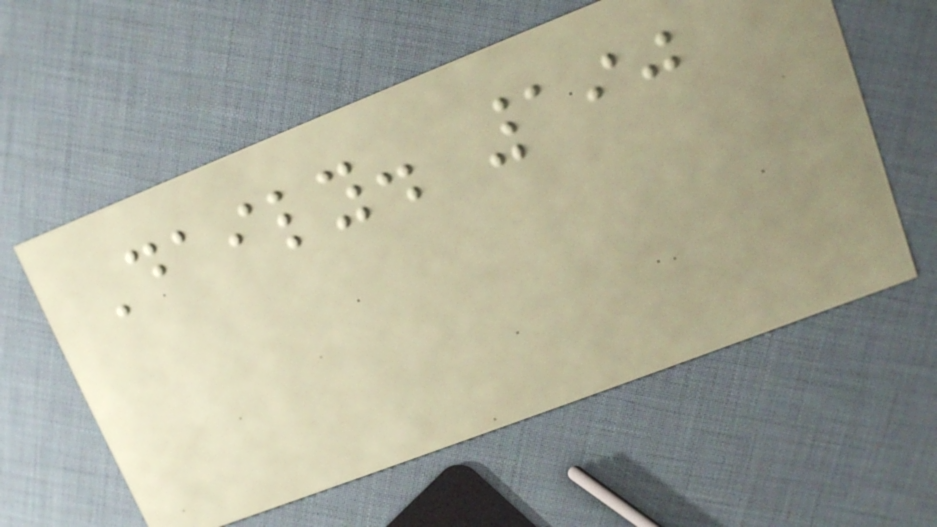Daily. 190
